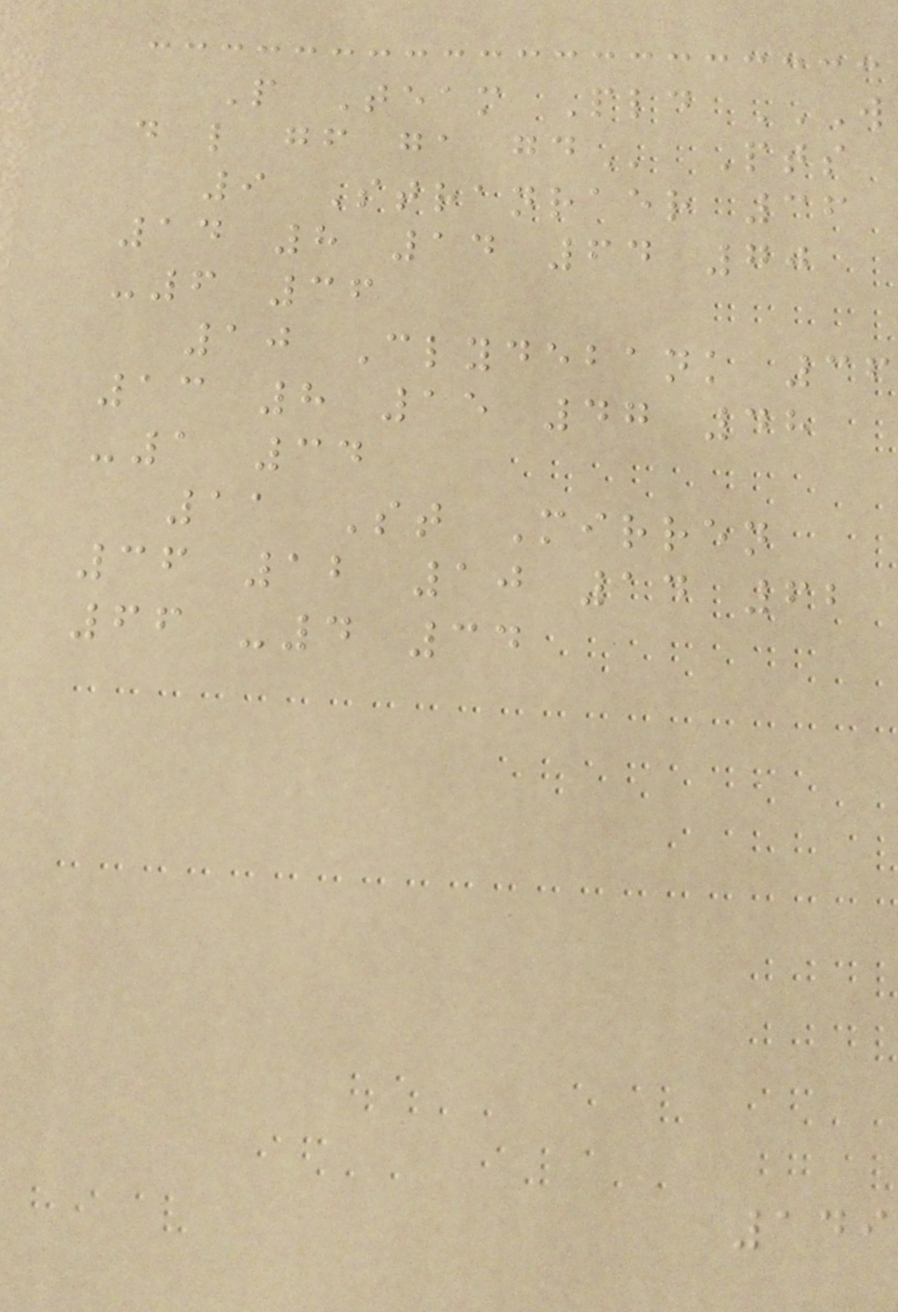P Team Pld W
D L GF GA GD Pts
9 Stranraer 36
14 8 14 64 70
-6 36
10 Clydebank 36
13 8 15 47 48
-1 34
11 St Mirren
36 12 10 14 62
66 -4 34
149
